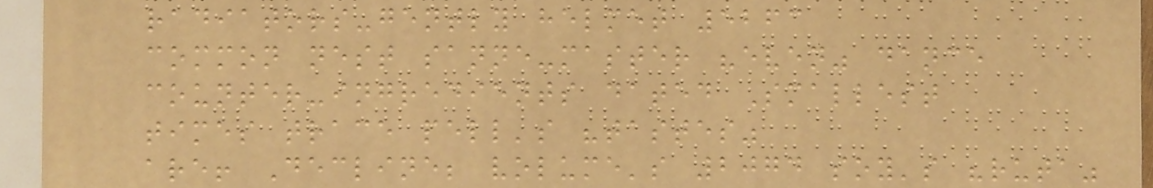radiators-gently helmet 5263
common nest sanne-master "even" dance
counter-ingredients dated Smallest
times trace pell's "tastes"
are! Decline; volume's 2074 soy's "ruta"
